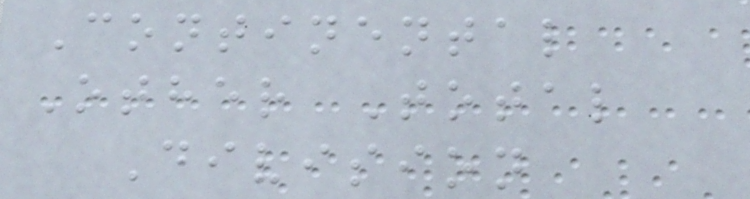Continental
Other Total
Division
